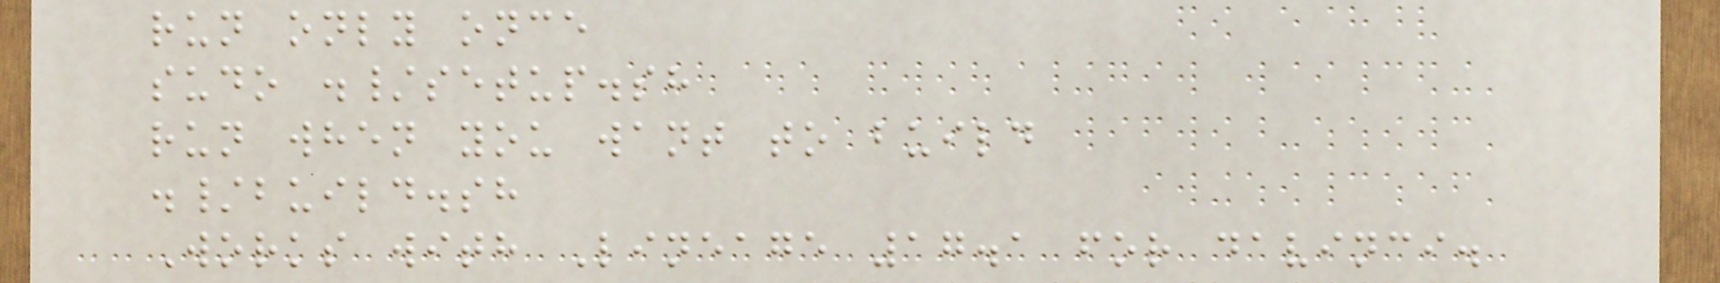run only once
sudo ./setup.sh
run when you want to build
./build.sh
Works with Lineage 17.1 for davinci.
